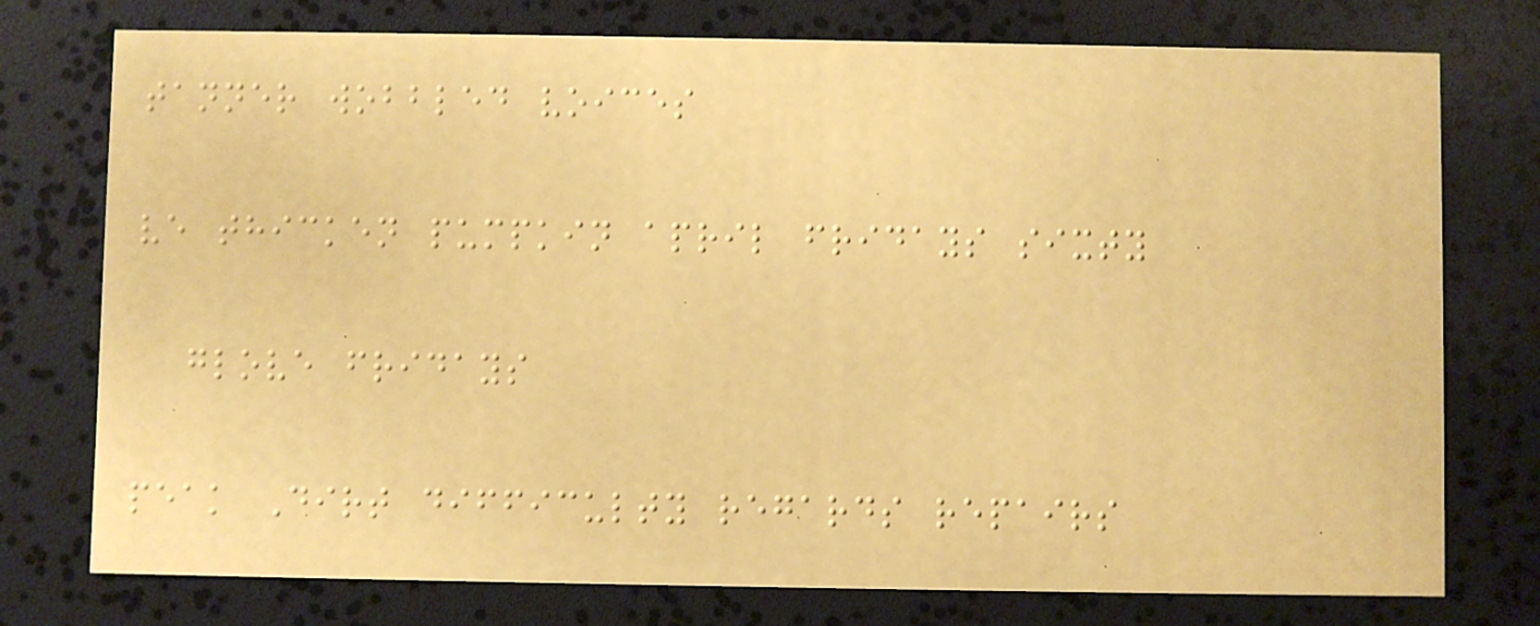tanner wobbled voices
ve thicken pumpkin april fridays sixty
glove fridays
peak Dirt difficulty regards repairs
